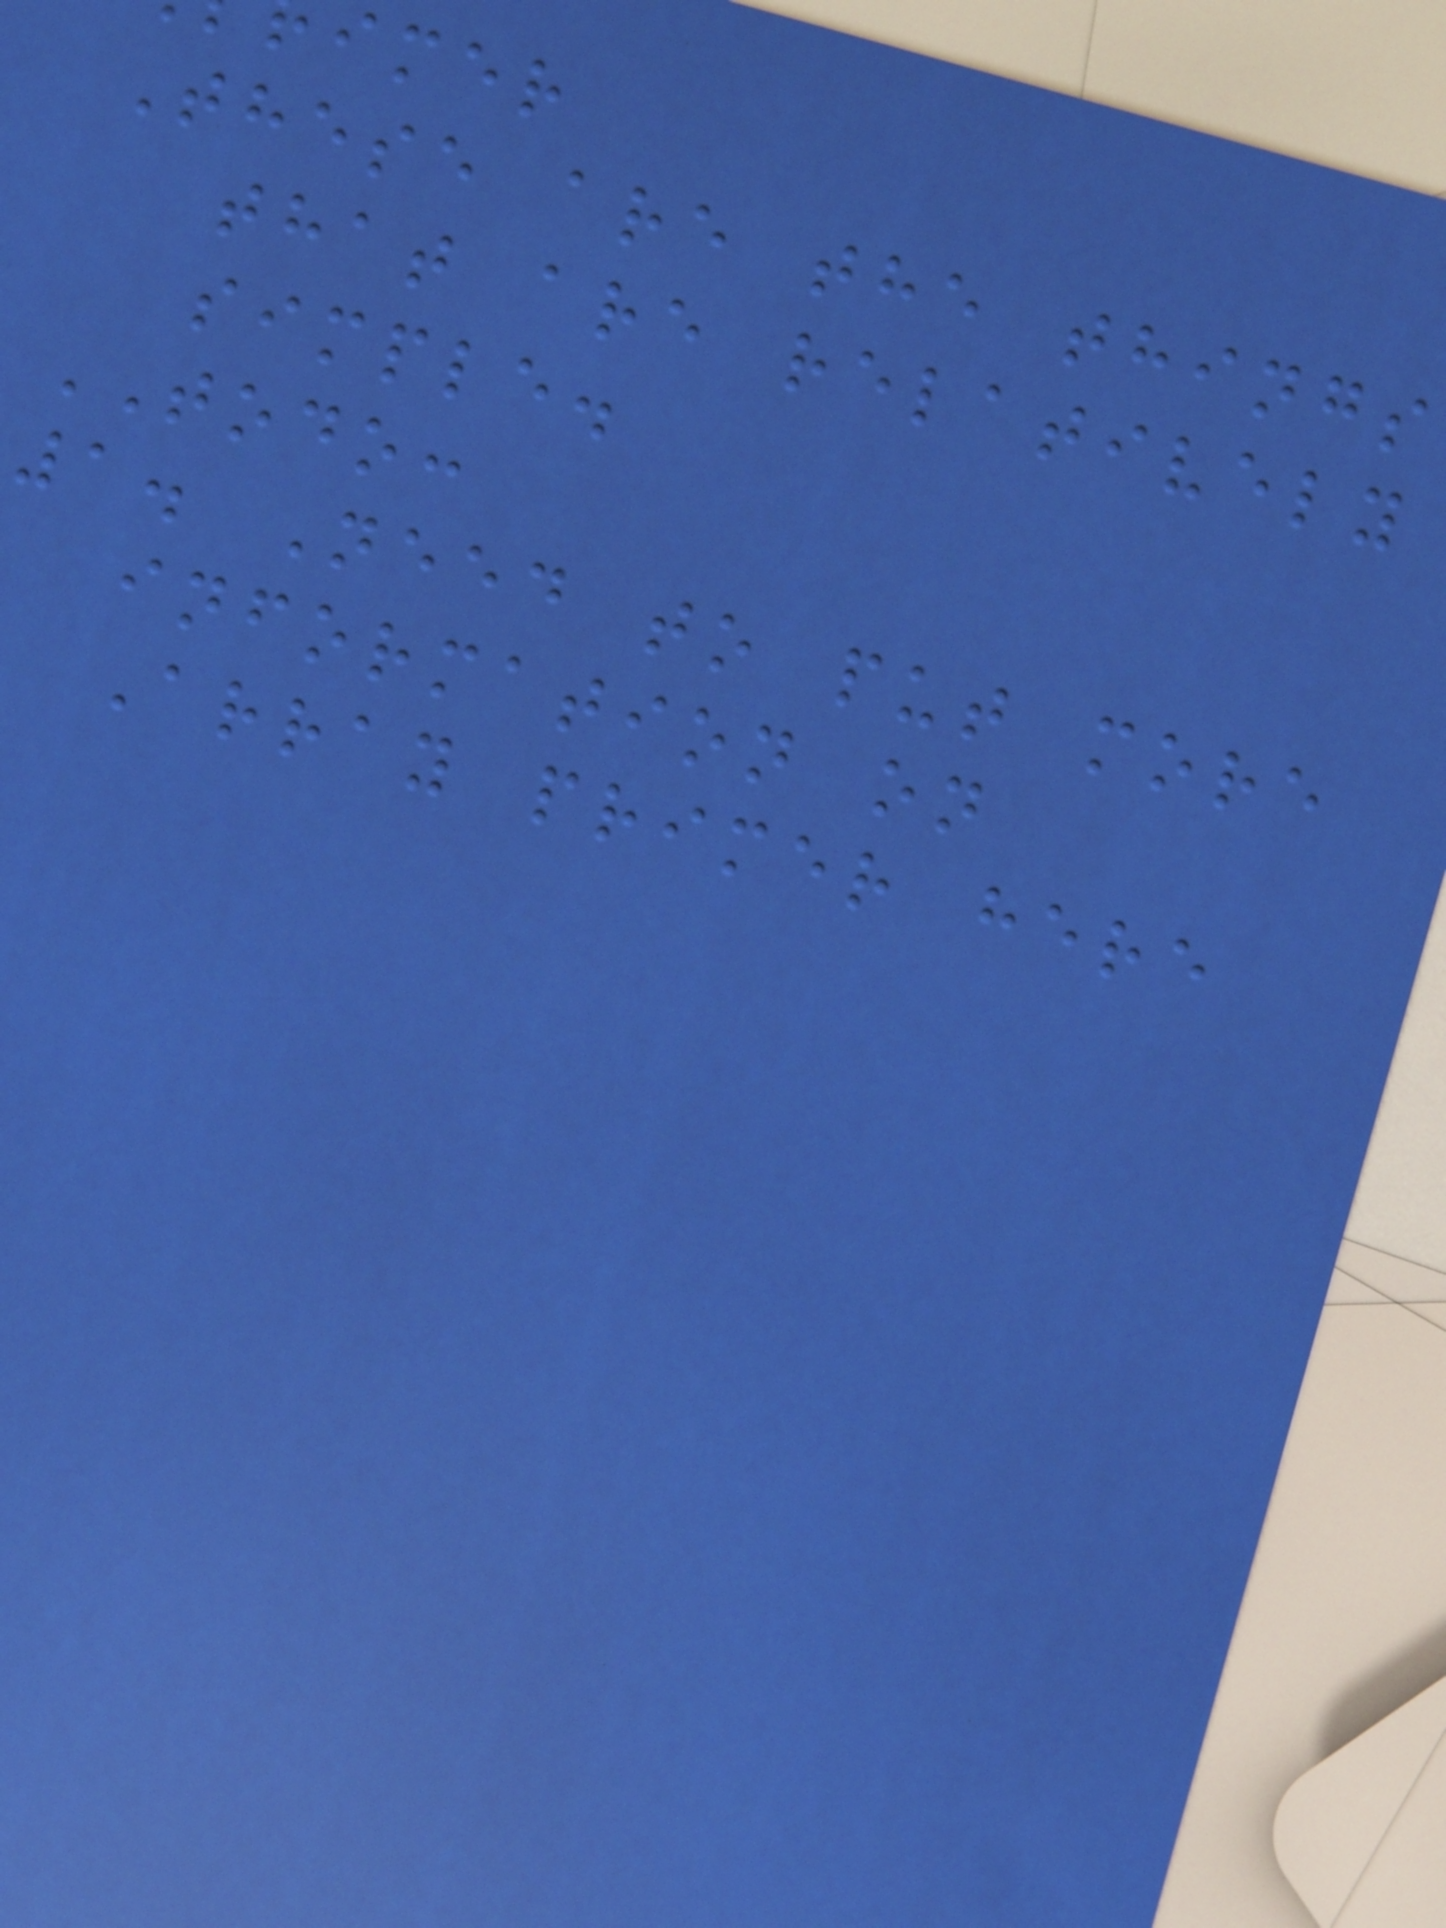imer
These are the things
that are relatively
simple.
TODO:
1. Need to put more
information on
Array primer here
